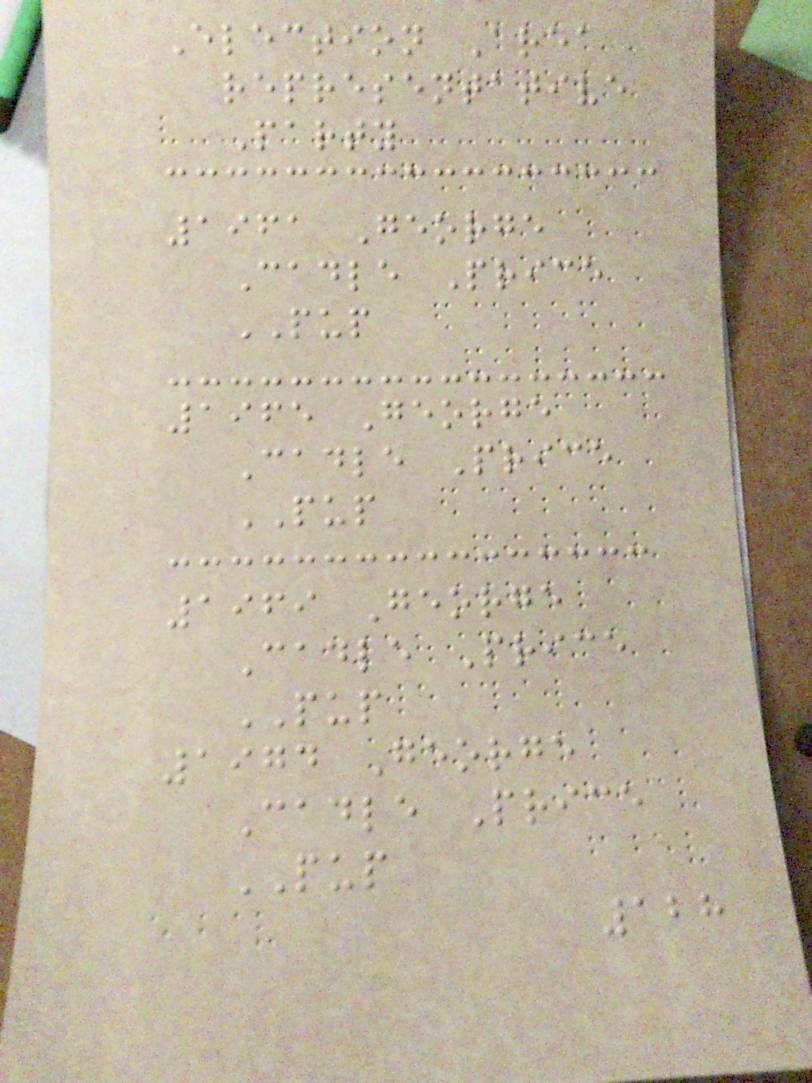Election Area
representative
Party
1961 George
Cadle Price
PUP
1965 George
Cadle Price
PUP
1969 George
Cadle Price
PUP
1974 George
Cadle Price
PUP
128
